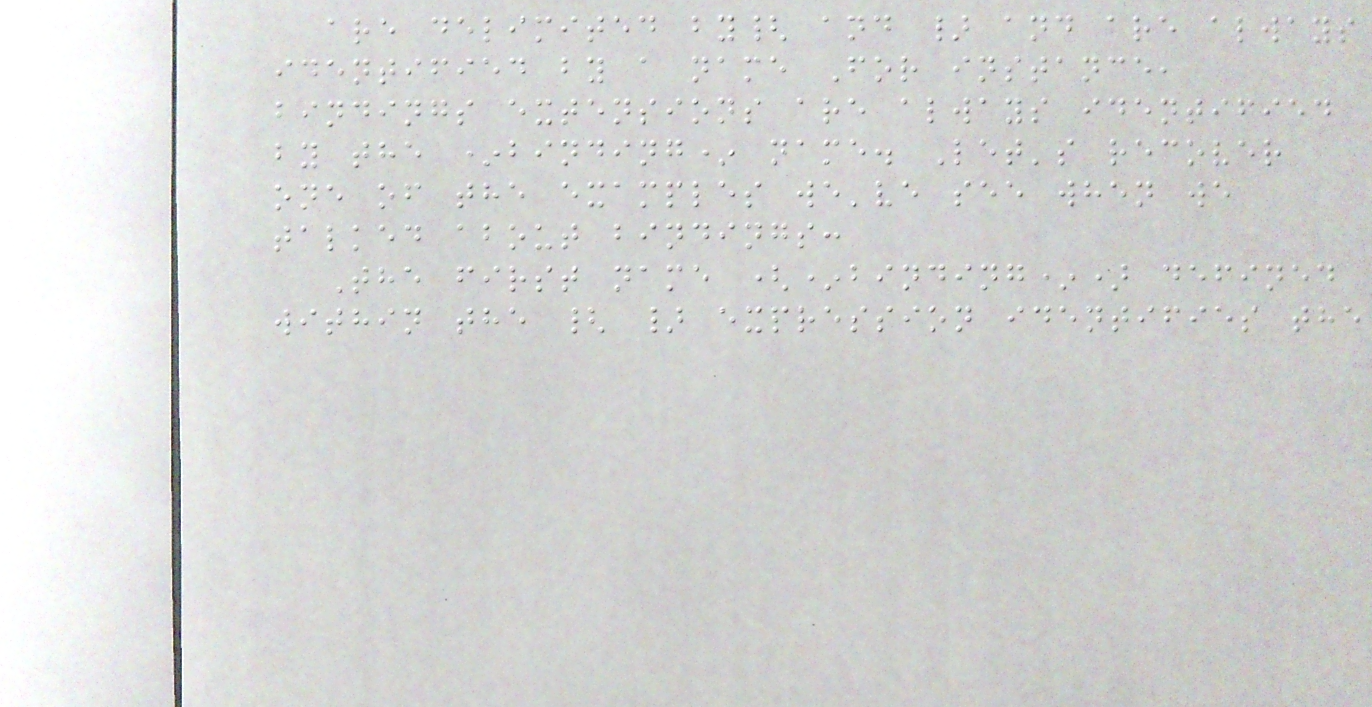are delimited by{ and } and are always
identified by a name For instance,
bindings extensions are always identified
by the *binding* name. Let's recover
one of the examples we've see when we
talked about bindings:
The first name (*binding*) defined
within the { } expression identifies the
